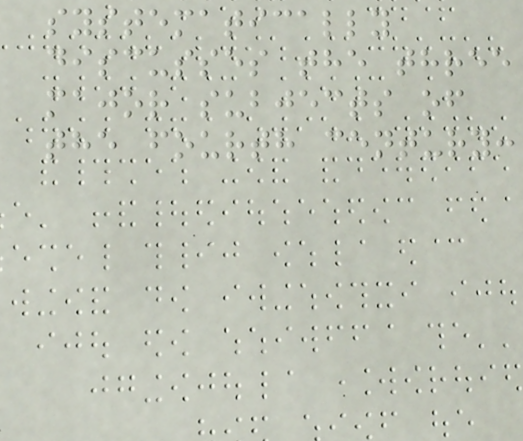systematically
discusses the three
major subjects of
the fourth century:
